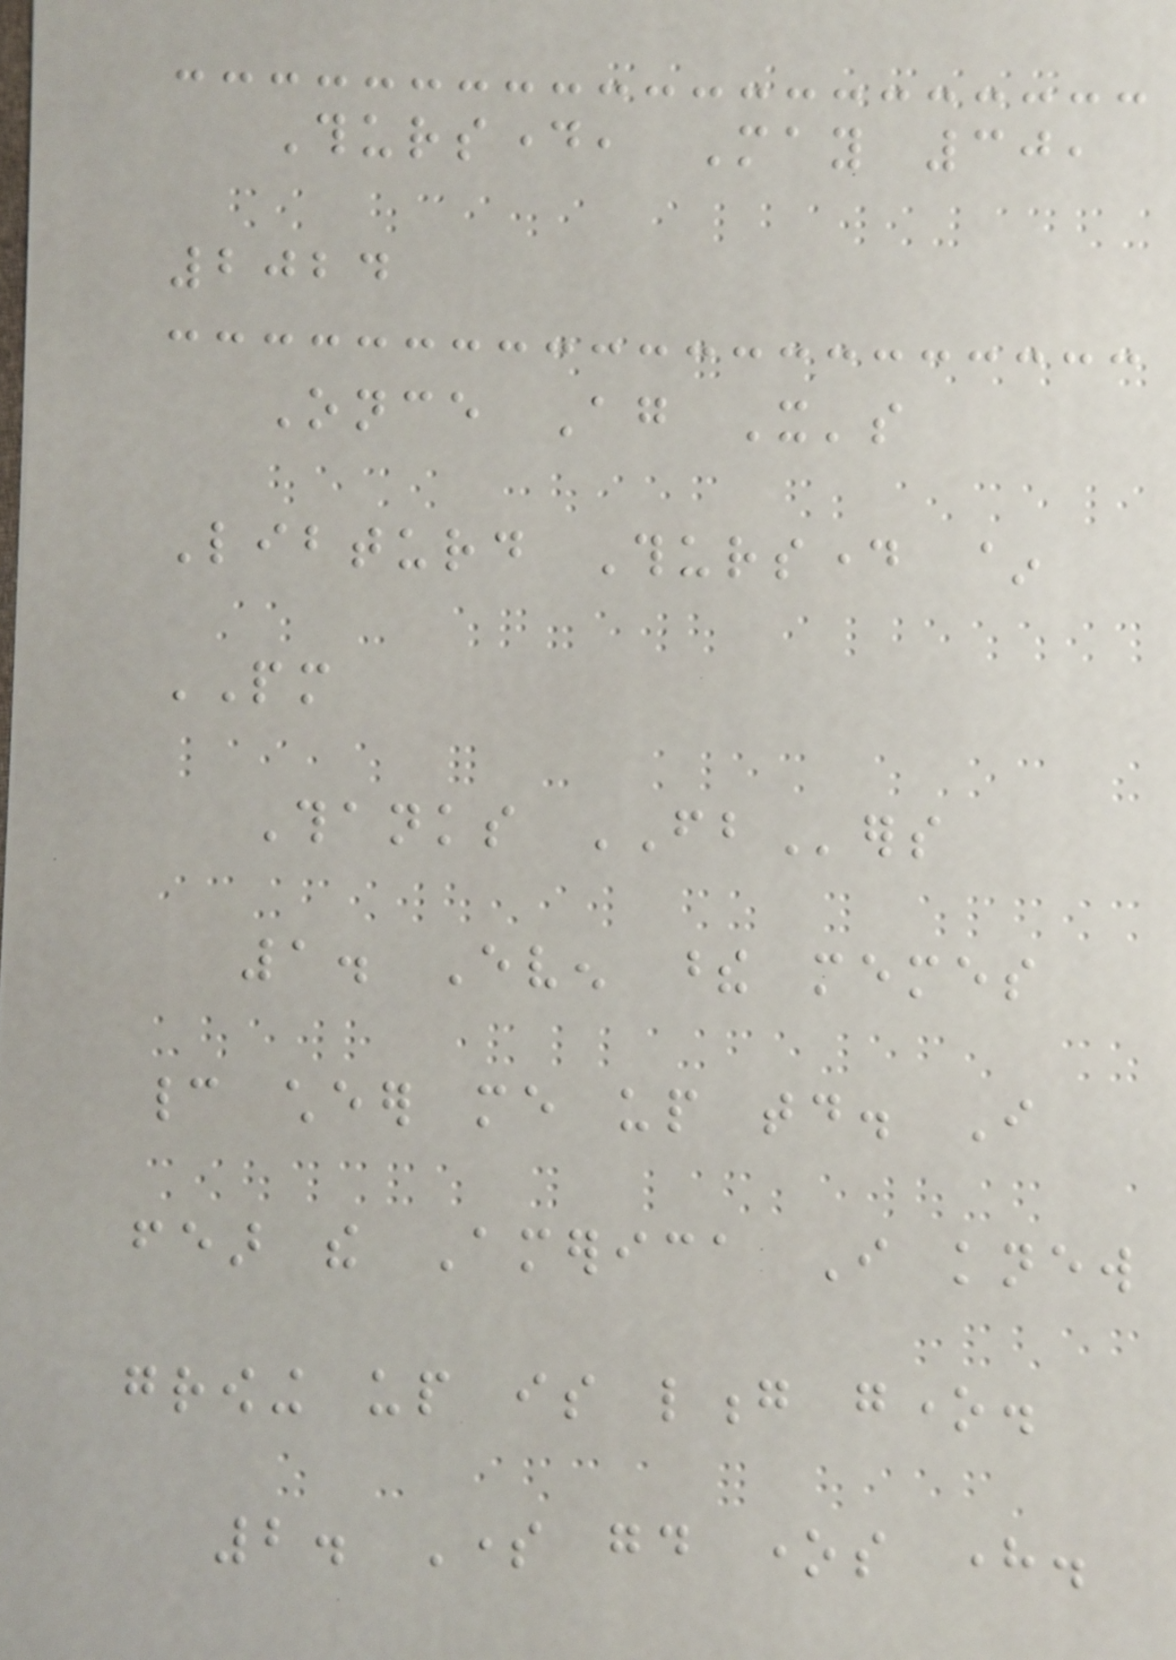Thursday, May 30,
2024
Once Again It's
Libturd Thursday ~
PM
Thanks FBers
1. Even these memes
cannot cheer me up today. I
fear the America I knew
growing up is long gone.
2. Some good ones here.
